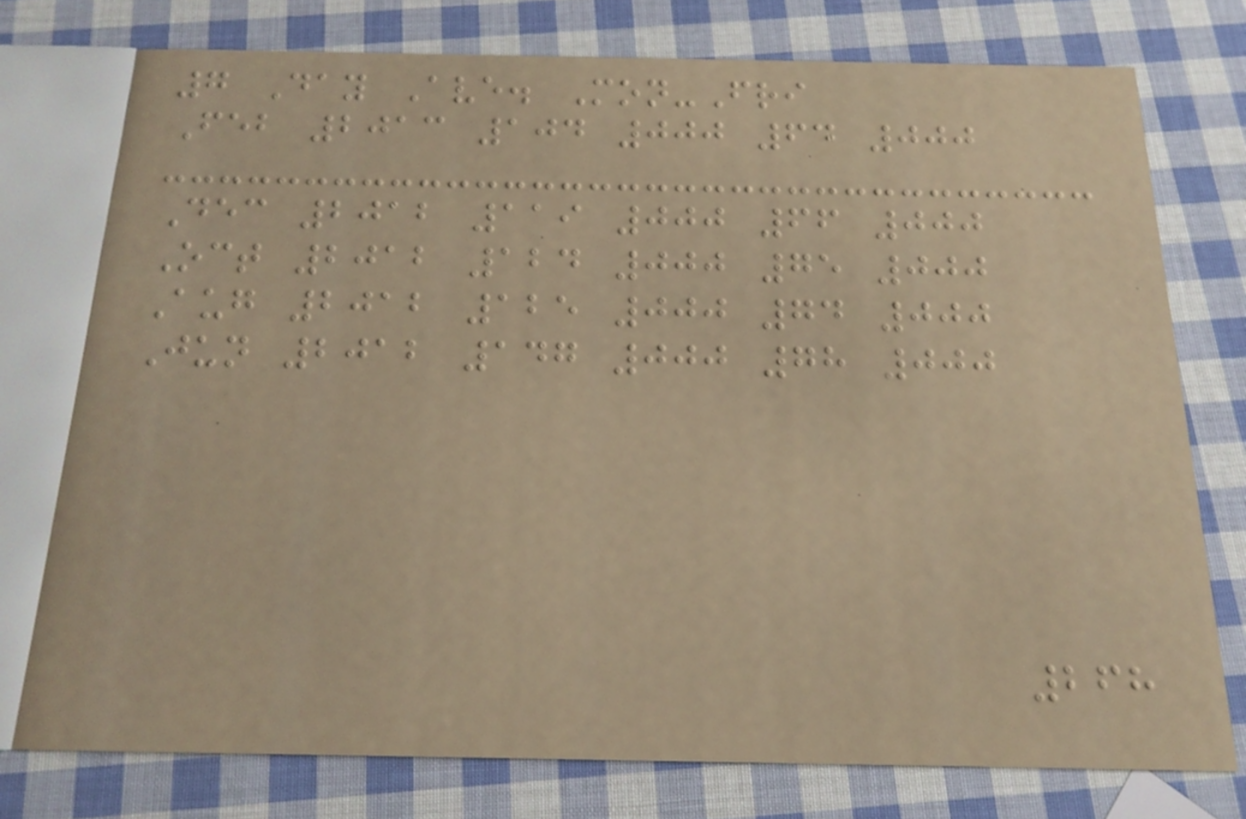7 Day Ave. Mon-Fri
Feb 2013 104 000 64 000
Dec 2012 119 000 66 000
Oct 2012 124 000 75 000
Aug 2012 125 000 74 000
Jun 2012 147 000 78 000
268
